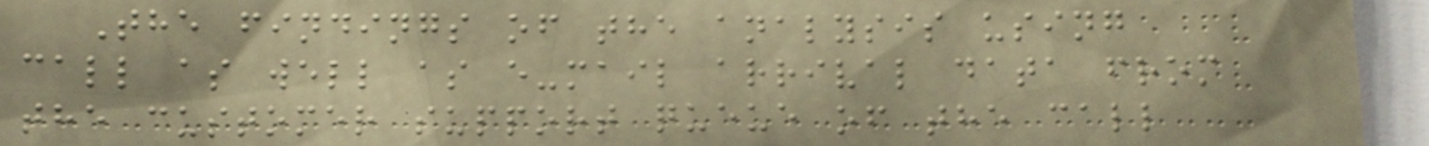The findings of the analysis using
call as well as e-mail arrival data from
the customer support queue of the call
